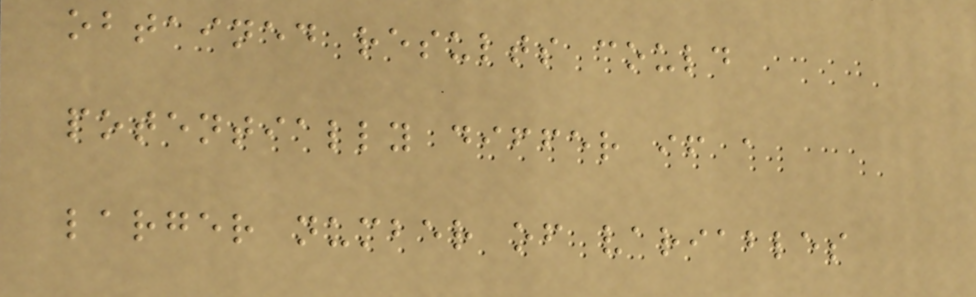obtained results could
potentially differ if a
larger number of variables
